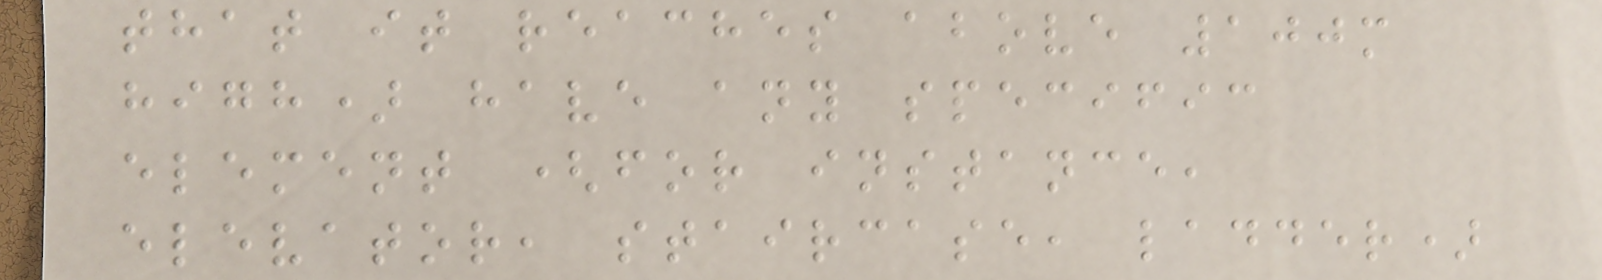that it reaches above 100m
high) have any specific
element (for instance,
elevator, staircase, ladder)
